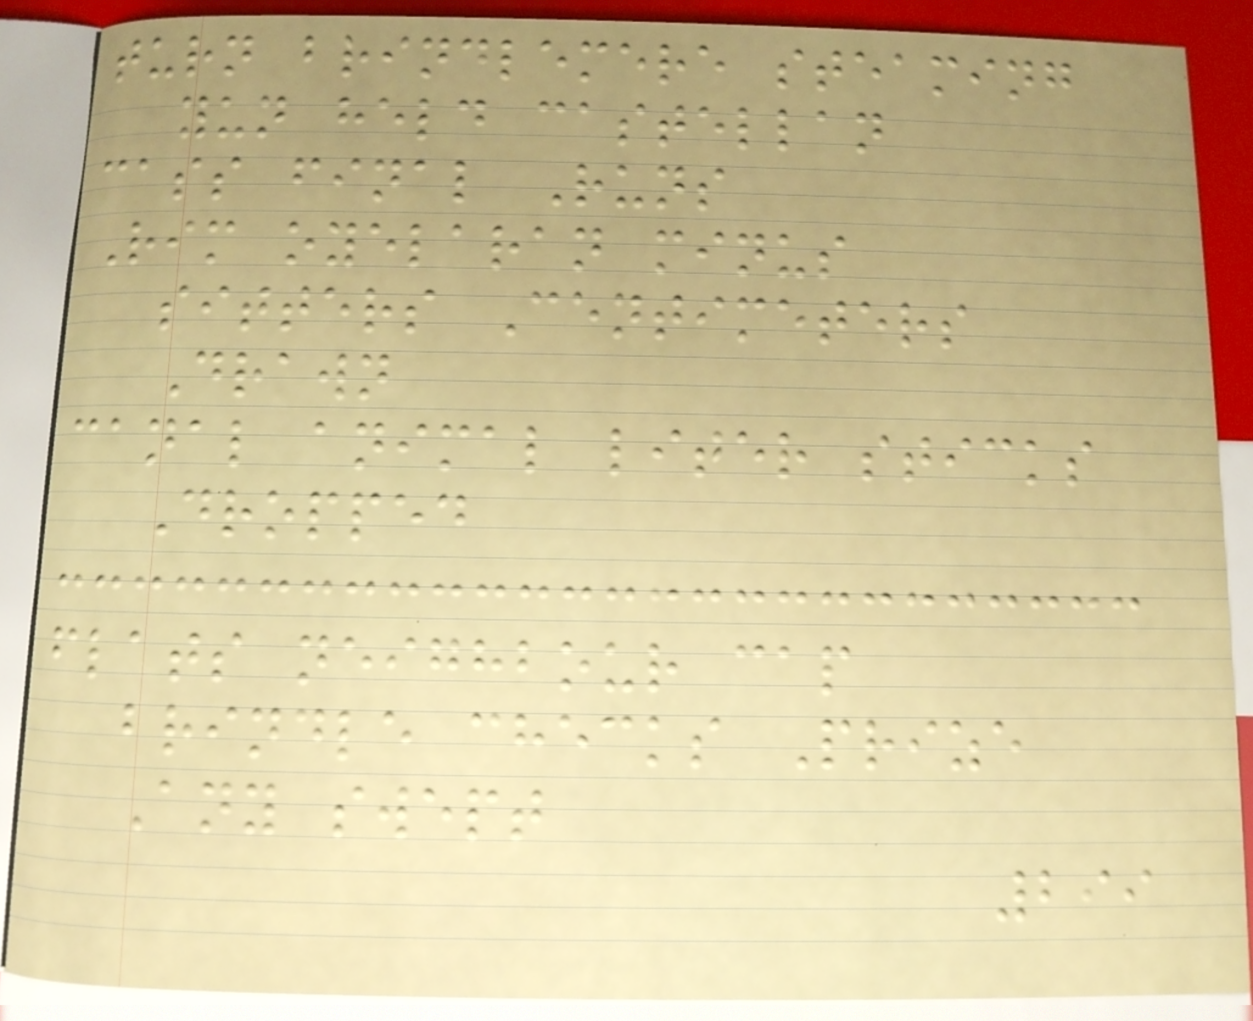turn brindlemere steaming
yun held castellan
cass final Runs
Rim oyelaran minus
sitters Centimeters
Drawn
canal animal liter sticks
Dropped
flats neighbour cap
brindle checks Prize
Any swept
299
